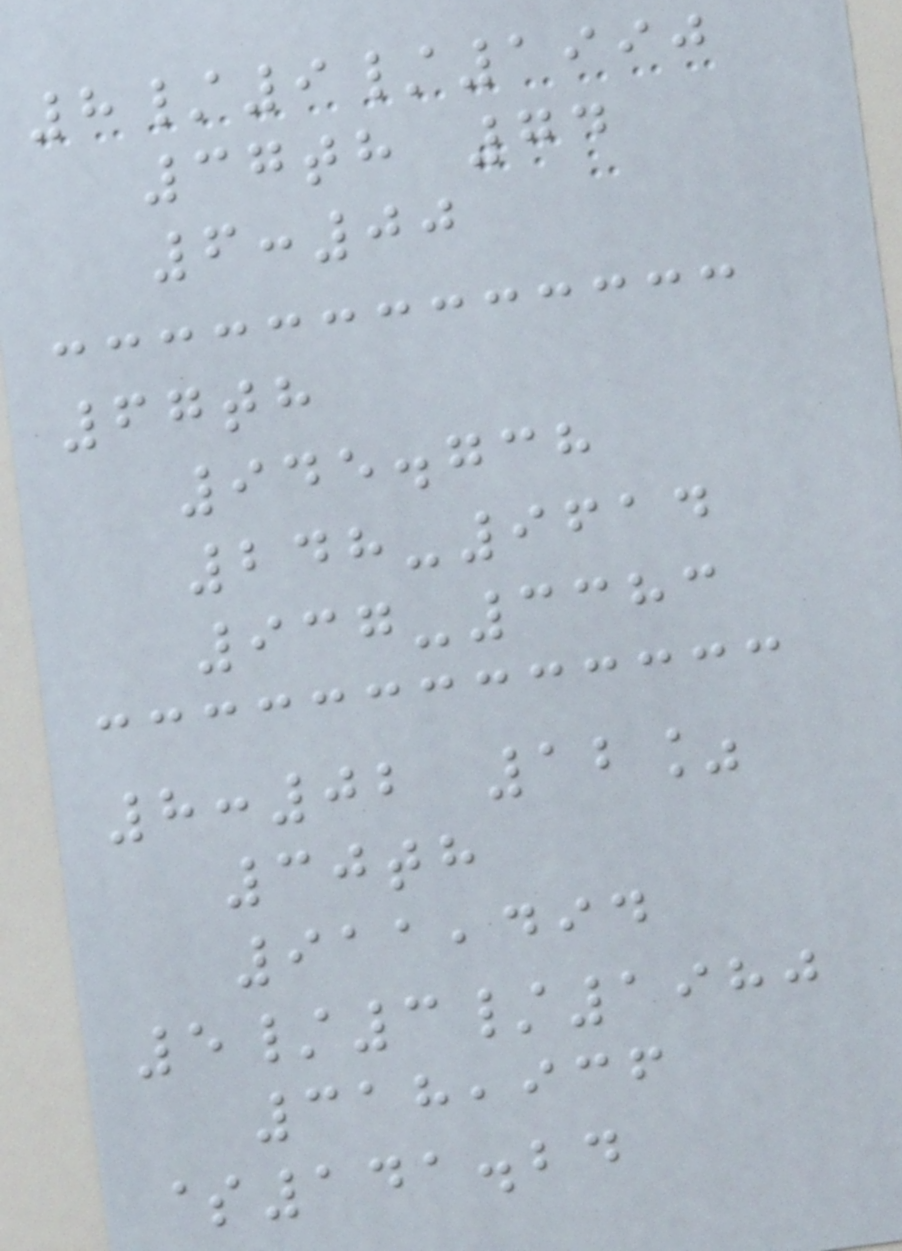8/9/1990
37th 74
6:00
67th
945.738
248-9614
937-3383
8:02 12%
30th
911,494
5/3/1980
318,936
$141.24
